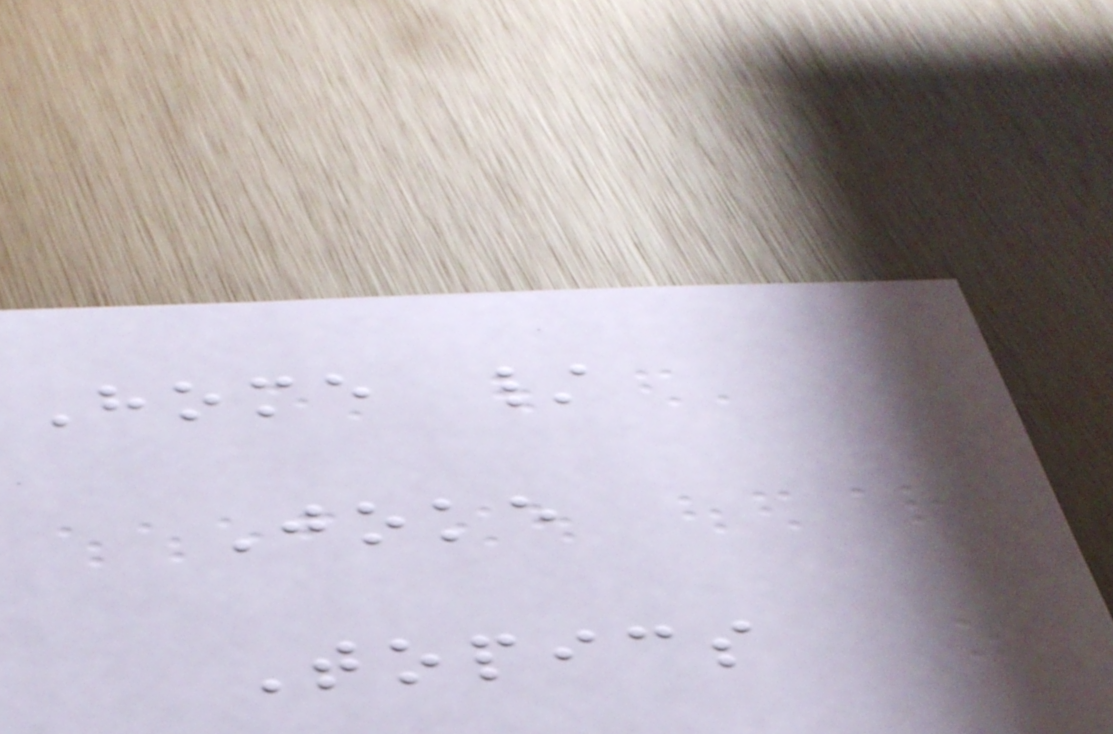Home /
Joke
Topics
